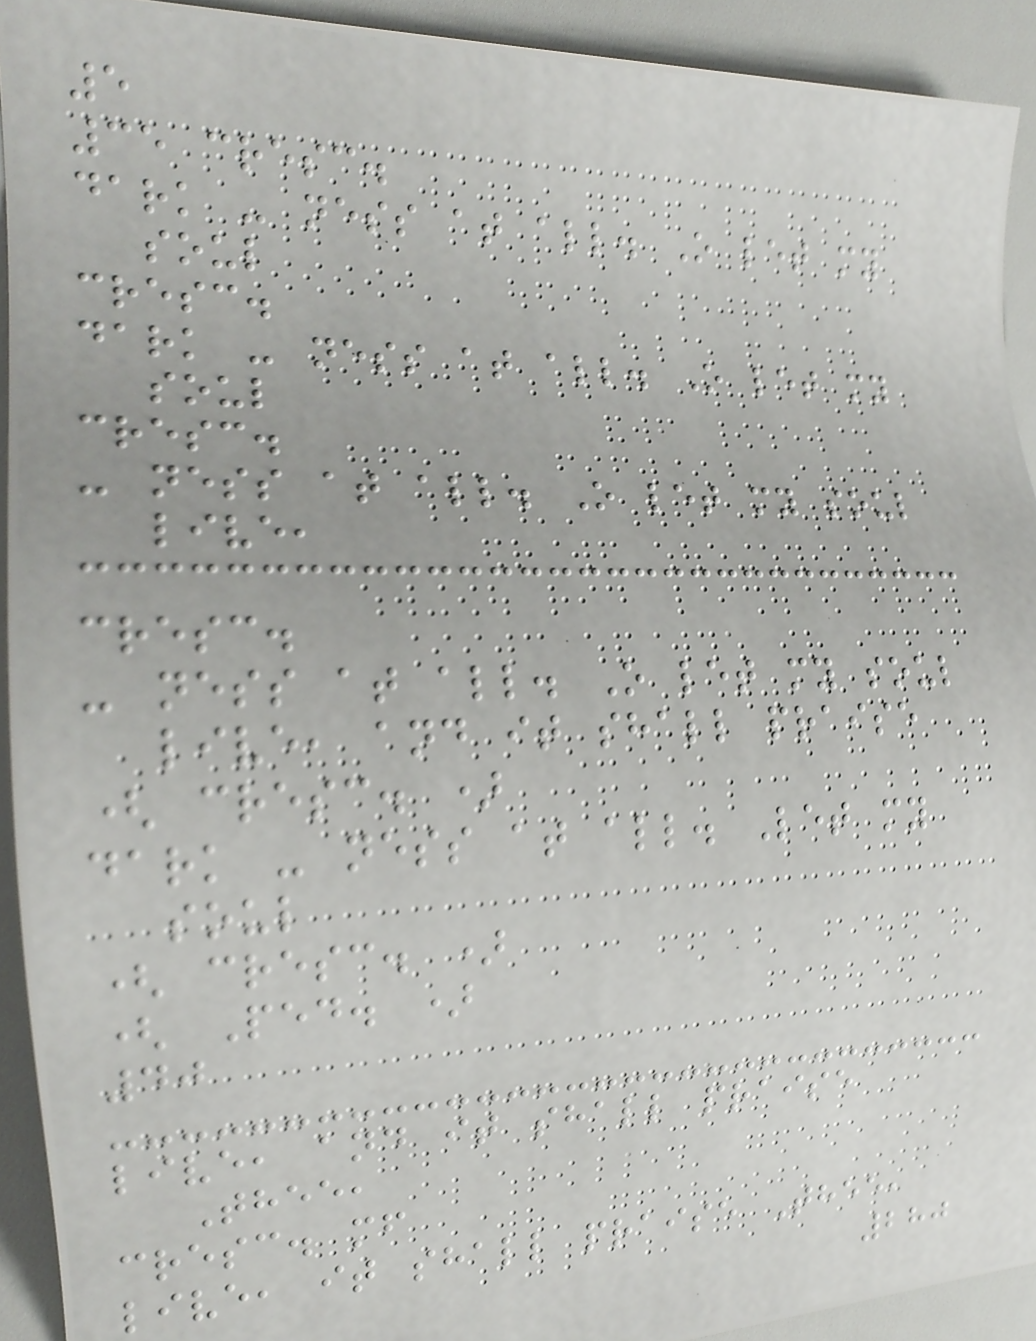5
35 cresc.
dark - ness at all. O let my
soul
cresc.
dark - ness at all. O let my
soul
cresc.
- ness at all. O let my soul
live,
cresc.
- ness at all. O let my soul
live, and it shall praise
( cresc. )
dark - ness at all. Let my
soul
( cresc. )
( Ped. )
40
live, and it shall praise
Thee,
cresc. mf
live, it shall praise Thee,
280
